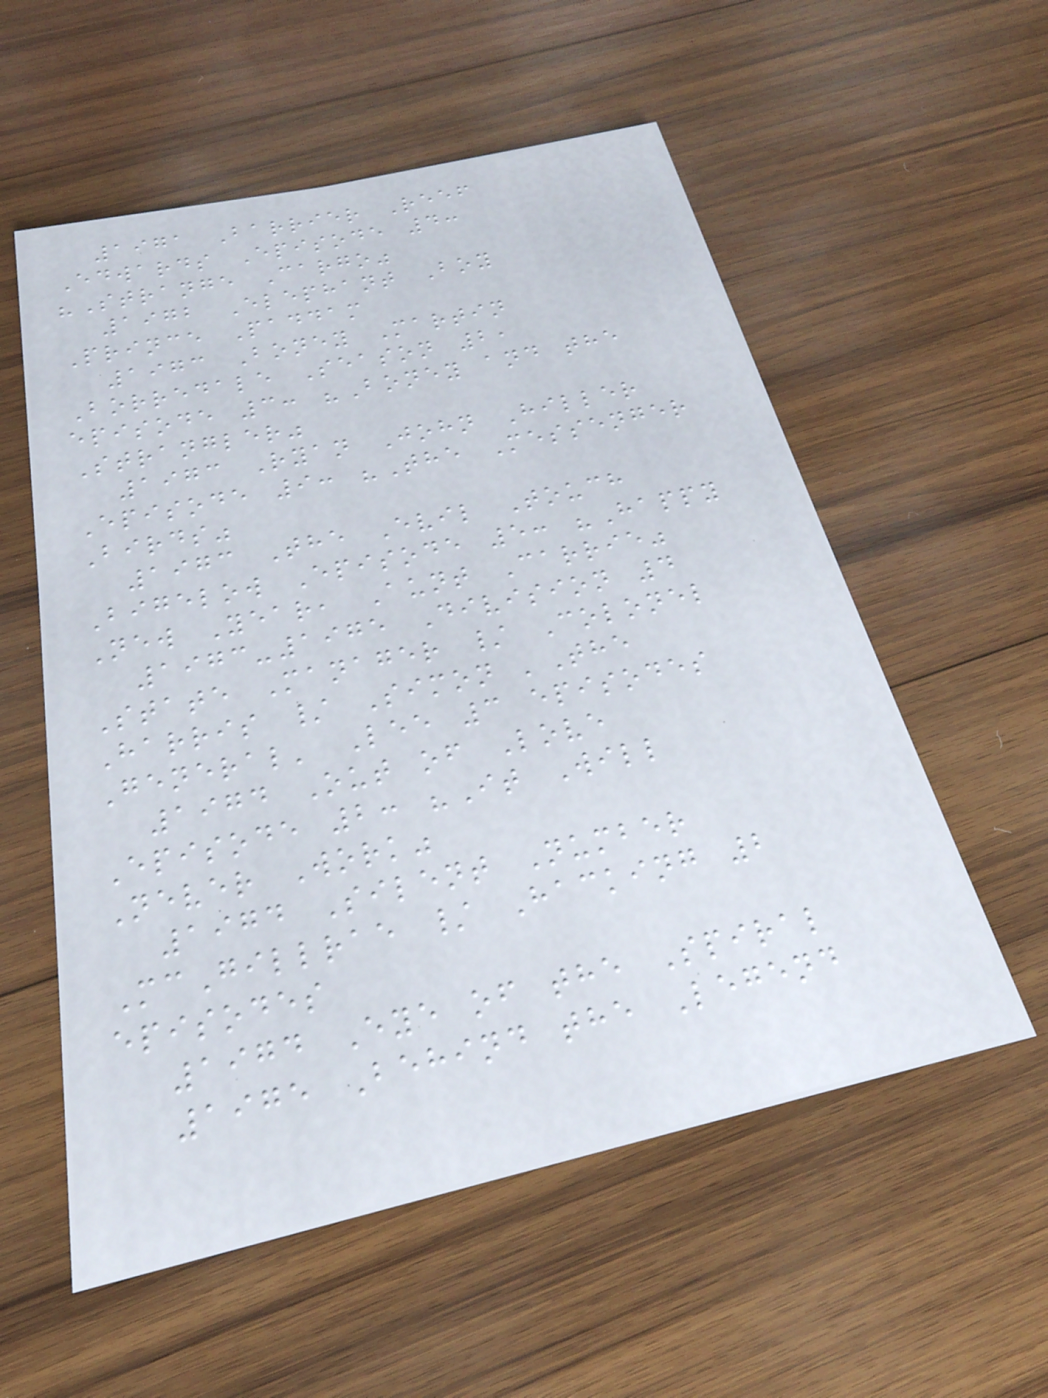1971 Barrier Reef
Edwards Episode 4:
"Strange Cargo"
1972 Elephant Boy
Prince Paddam
1973 Boney Martin
Borredale Season 2,
episode 3: "Boney and the
Strangler"
1973 Ryan John Hiller
Episode 9: "The Messenger
Birds"
1973 The Evil Touch
Bigelow Episode 5: "Happy
New Year, Aunt Carrie"
1973-1975 Division 4
State Manager / Colonel
Harris / Simon 'The
General' Lee 3 episodes
1974 Out of Love
Episode 2: "It Will
Never Work"
1974 Silent Number
McGillrae / Hacking 2
episodes
1974 Eye of the Spiral
1975 Behind the Legend
